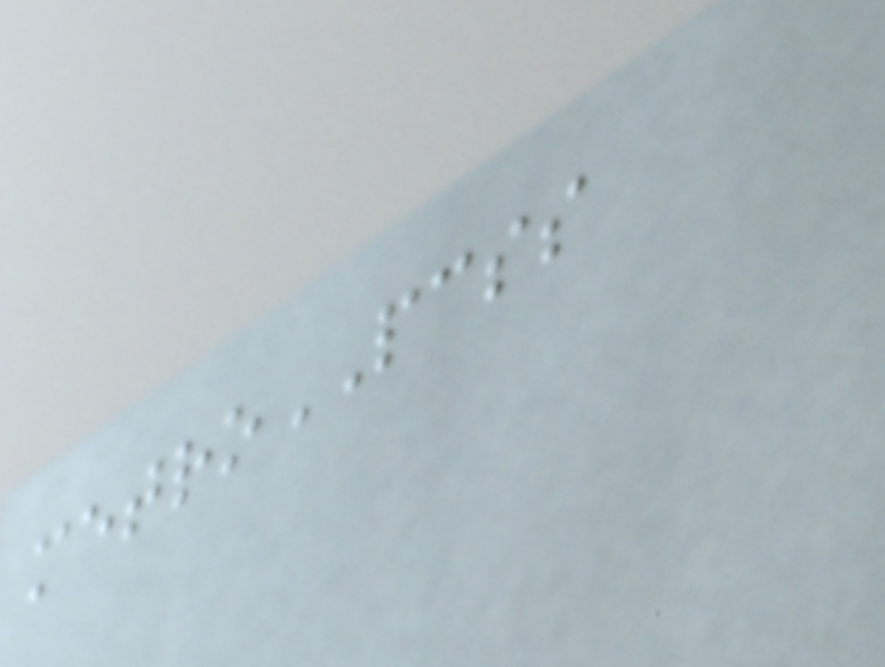metroPCSS
